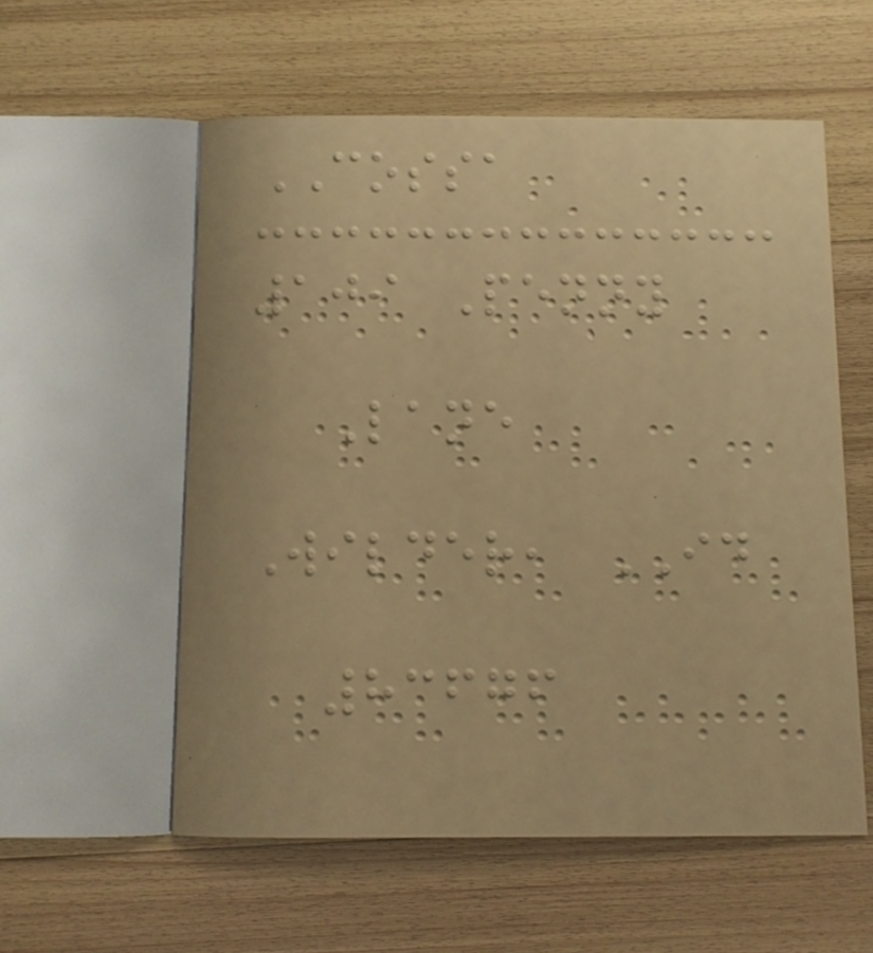COSSA
109 Penny
Lane
Wilder, ID
83676
